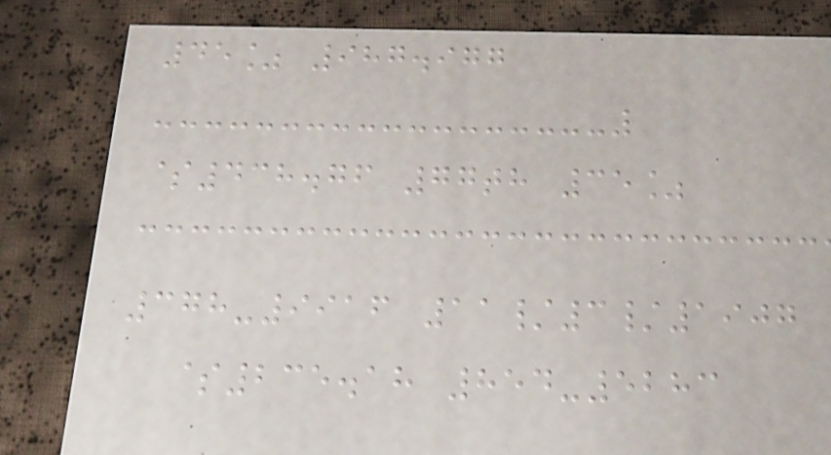45% 987.977
$438.76 77th 35%
378-9916 11/3/1907
$235.18 854-5283
